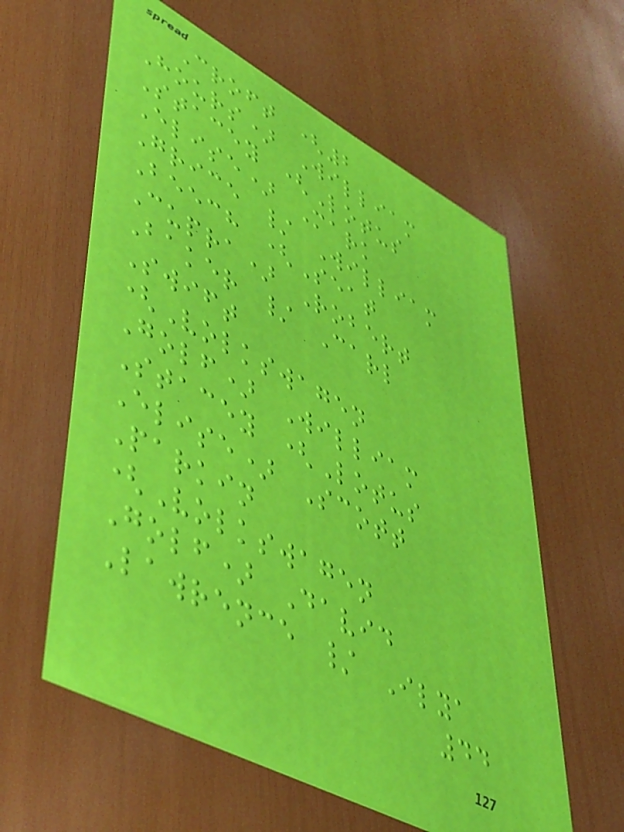Croft (2
Hours) William
Stacey (Lotus
Elise) Mark
Grice / William
Beech (Seat
Cupra) Robert
Baker / Carl
Swift
(Volkswagen
Golf) William
Stacey (Lotus
Elise) Scott
Parkin
(Volkswagen
Golf) David
Lawrence / Ilya
44
